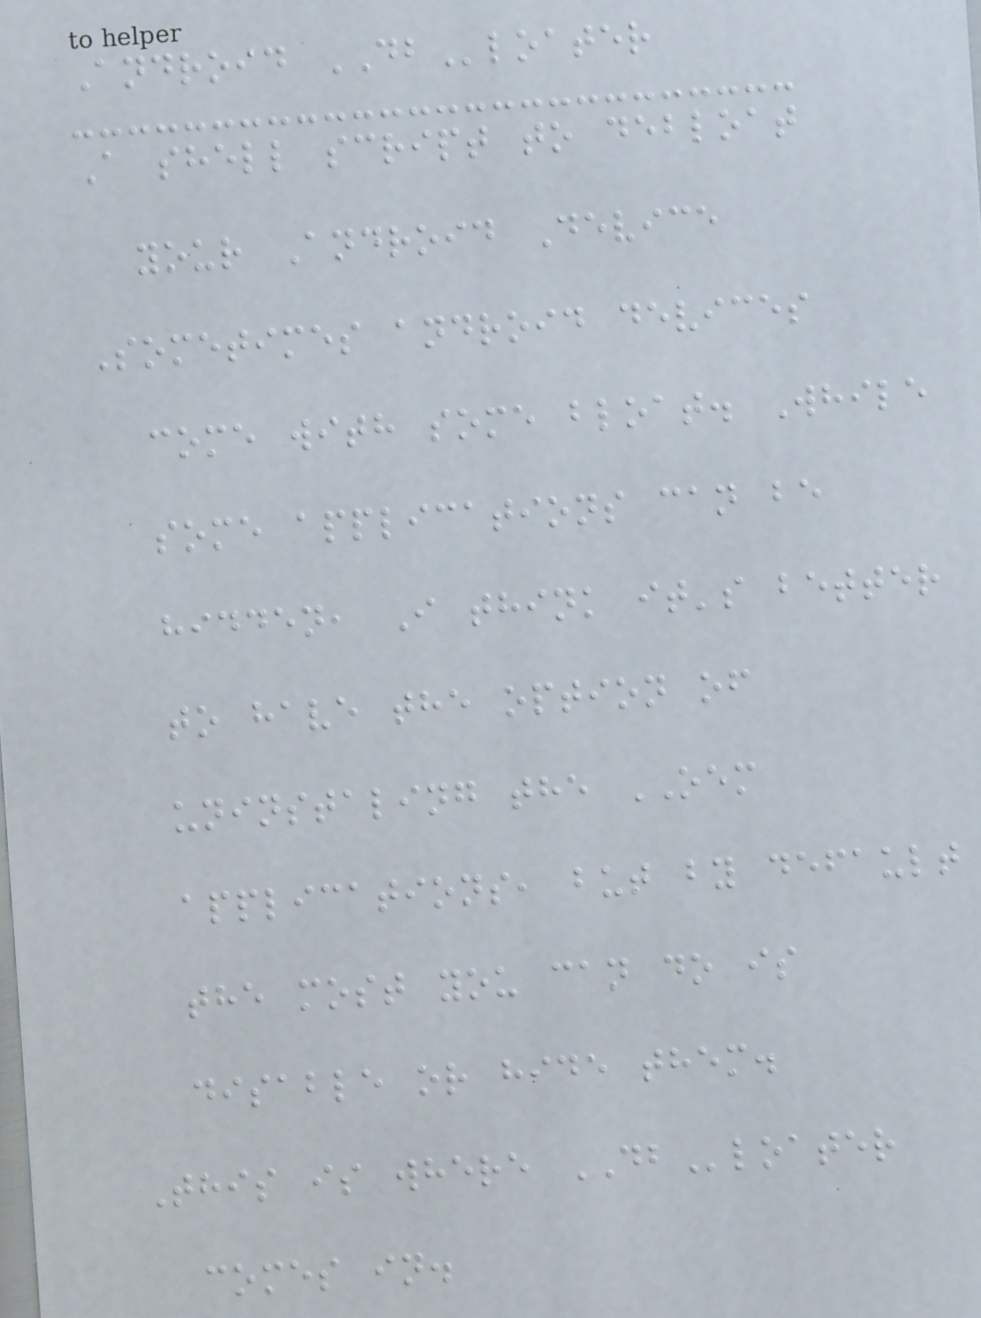Android DBloater
A shell script to debloat
your Android Device
Sometimes android devices
come with some bloat. While
some applications can be
hidden, I think it's better
to have the option of
uninstaling the OEM
applications, but by default
the most you can do is
disable or hide them.
This is where DBloater
comes in.
